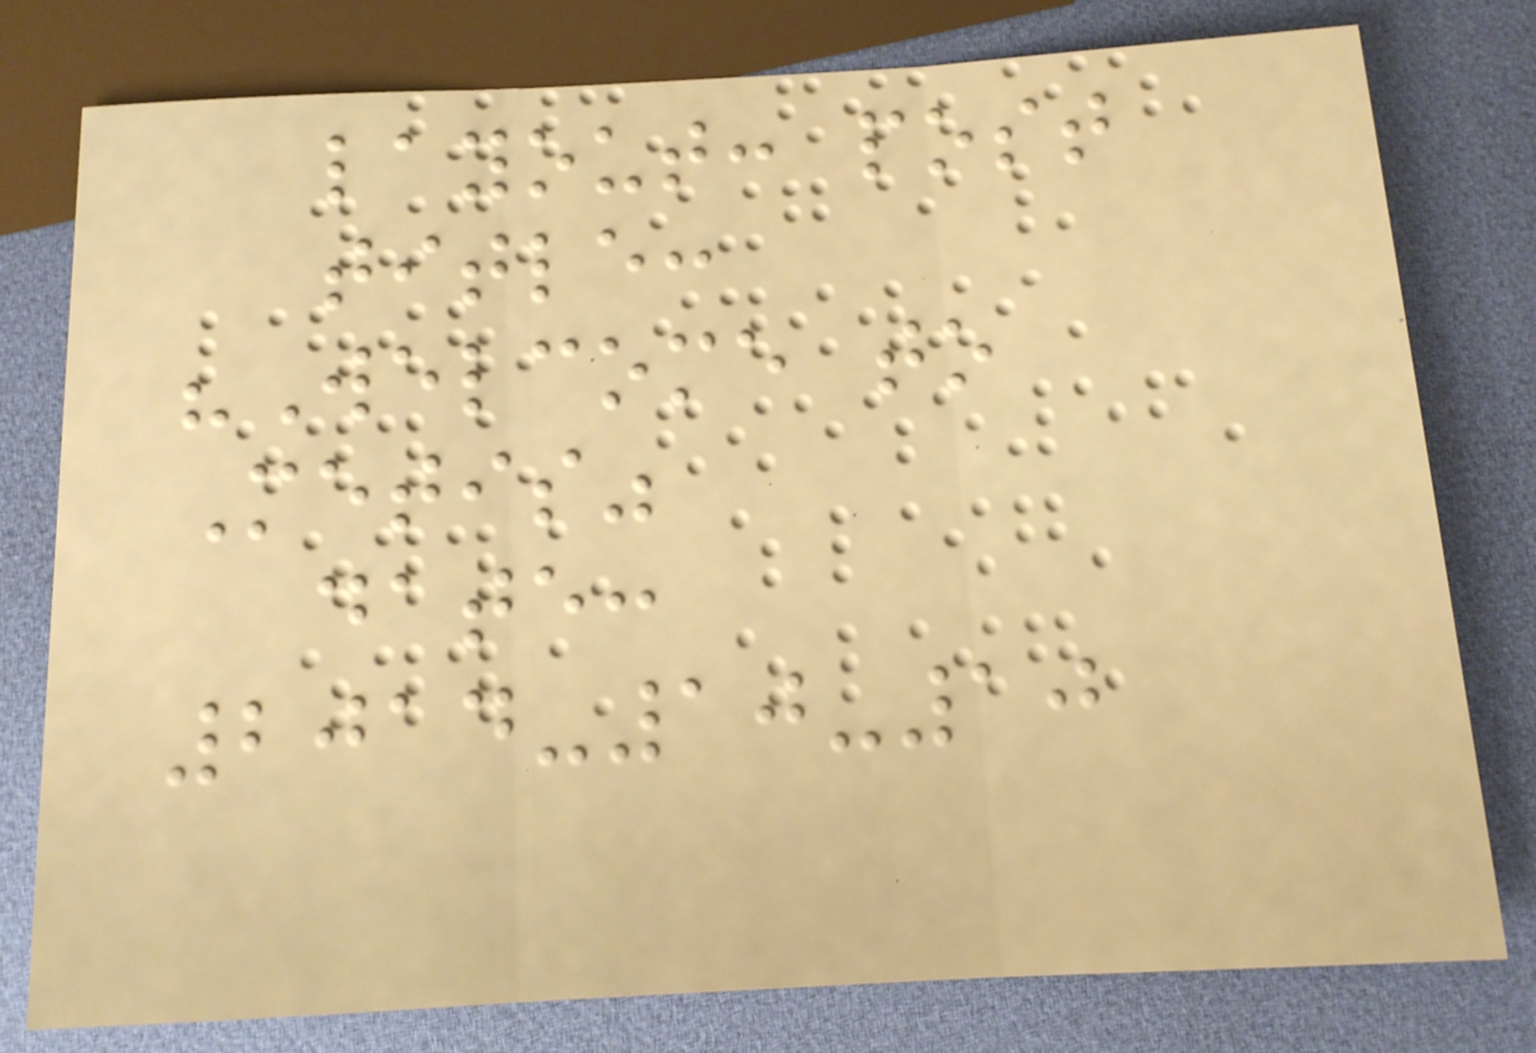layout: post
title:
"Welcome to
Metis"
date:
2014-10-10
